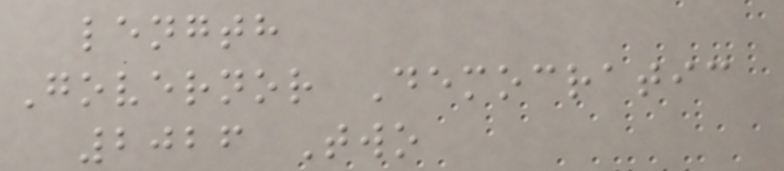length
Governor Democratic
2026 Two
